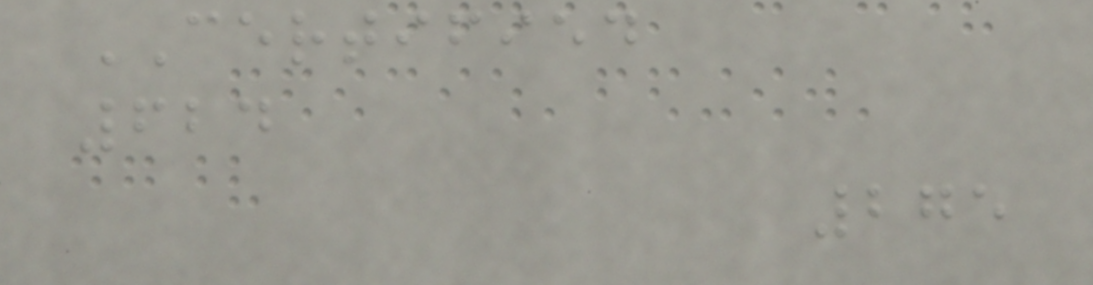CERTIFIED
624
275
